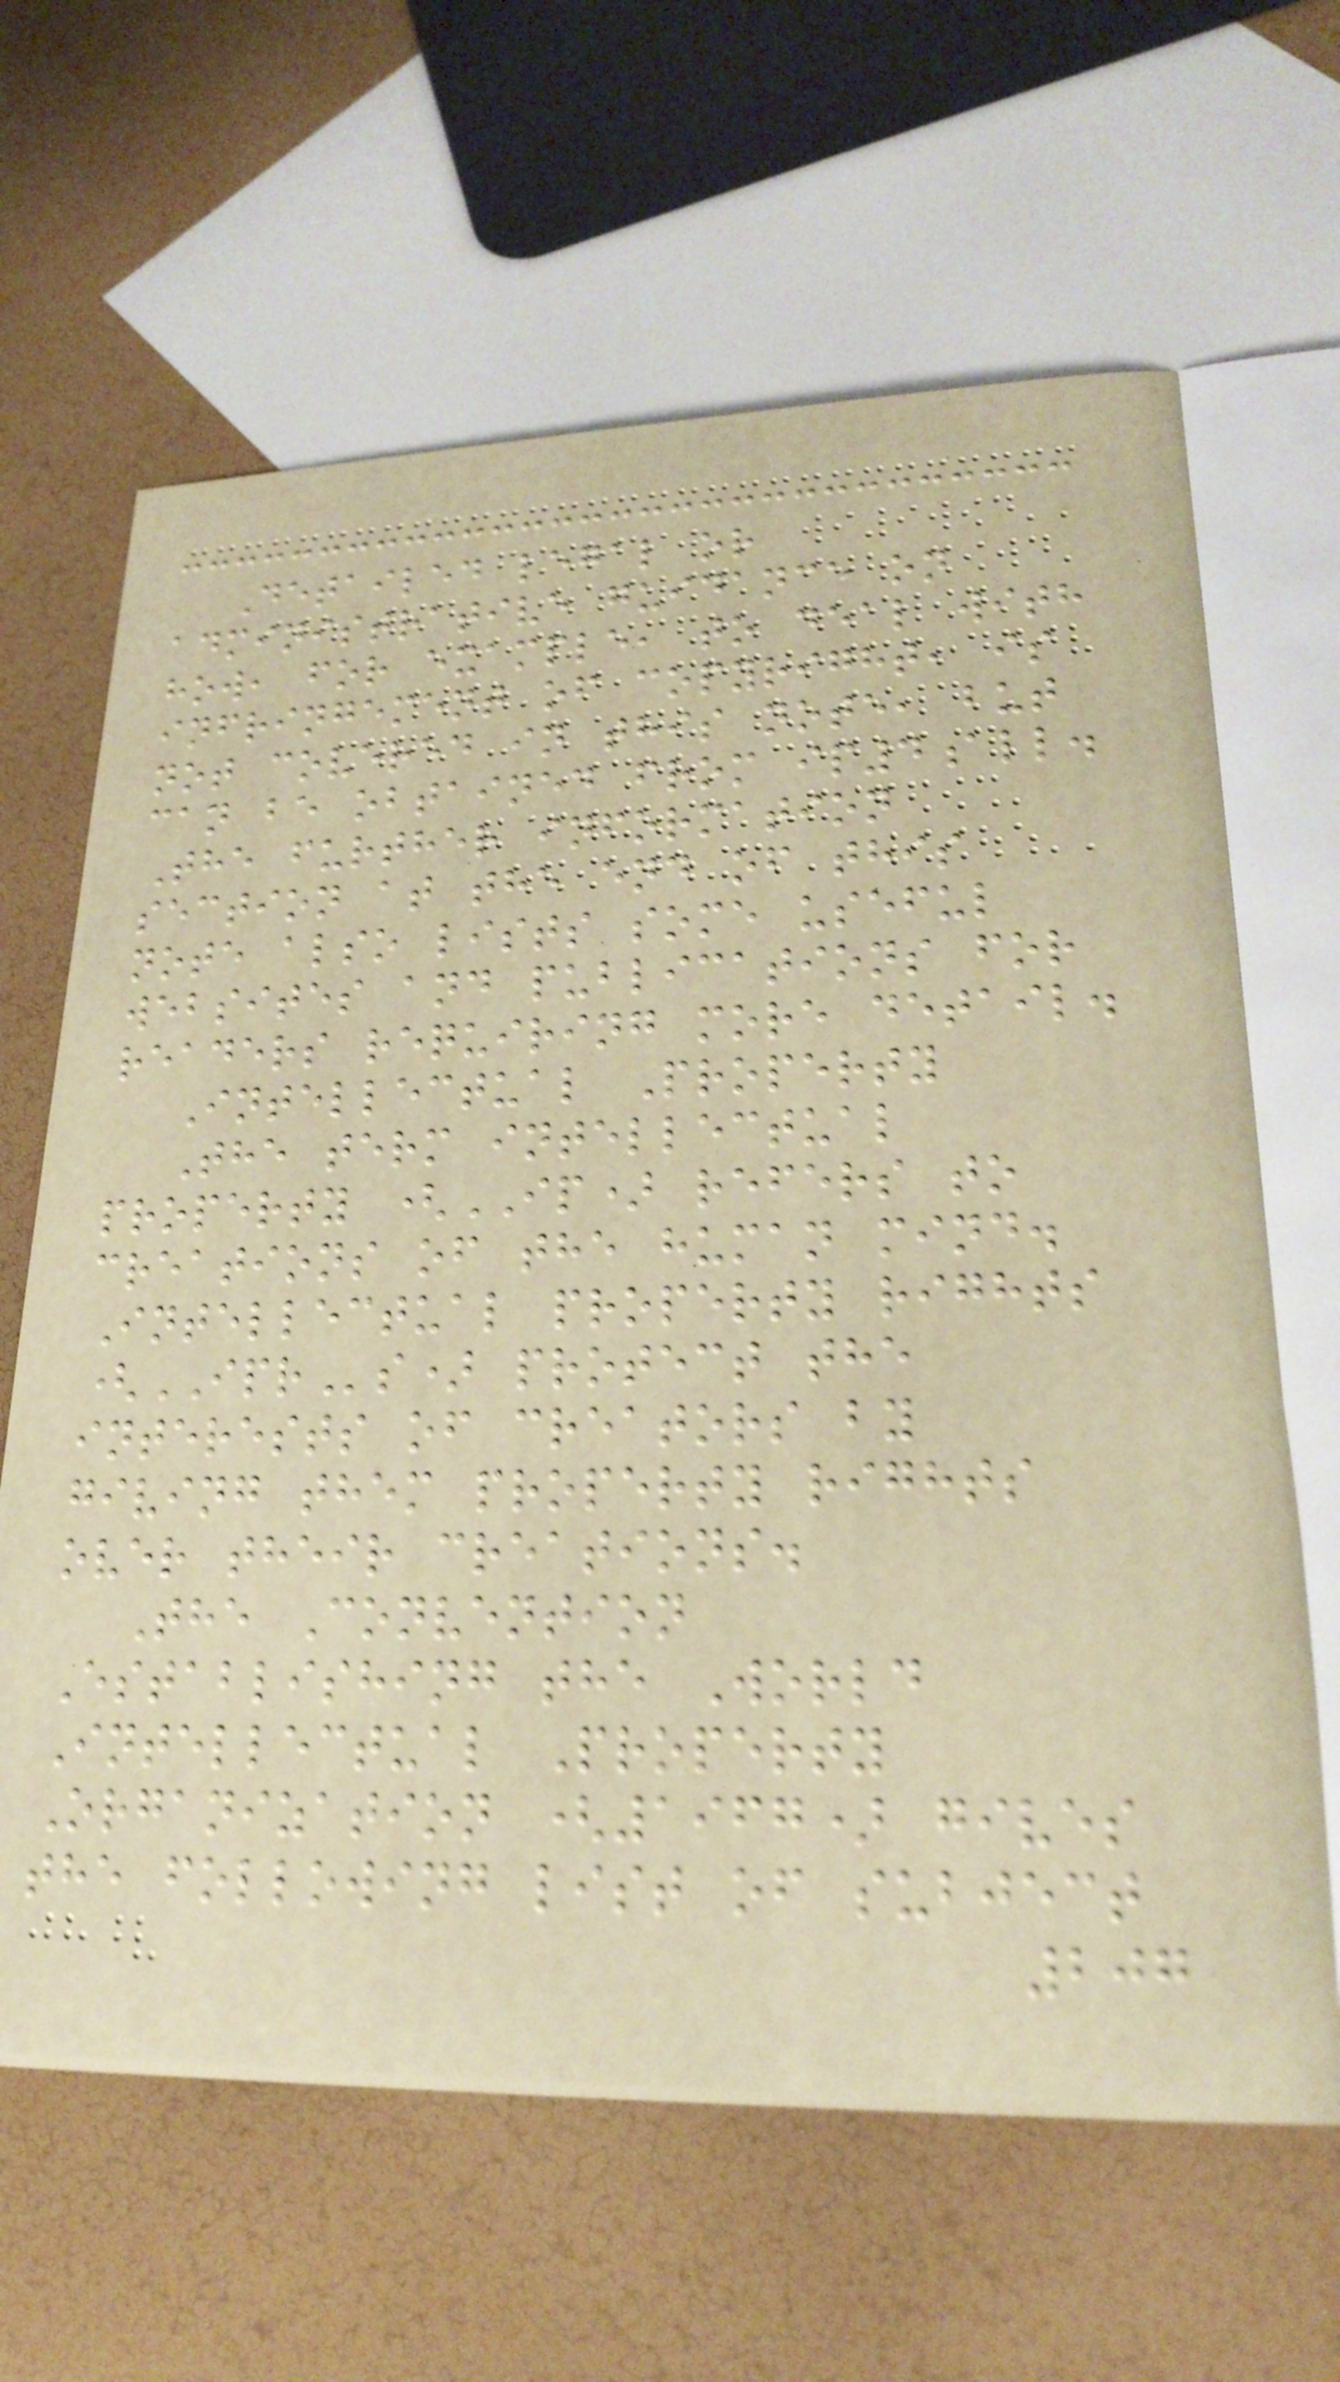Detailed legal or
administrative guidance on
how, for example, to deal with
infringement of copyright, is
not covered in this note, but
can be obtained from ip4all.
The further information
section at the end of this
note also lists some useful
websites and publications for
readers requiring more detail.
Intellectual Property
The term intellectual
property (IP) refers to
creations of the human mind.
Intellectual property rights
(IPRs) protect the
interests of creators by
giving them property rights
over their creations.
The Convention
Establishing the World
Intellectual Property
Organization (1967) gives
the following list of subject
207
